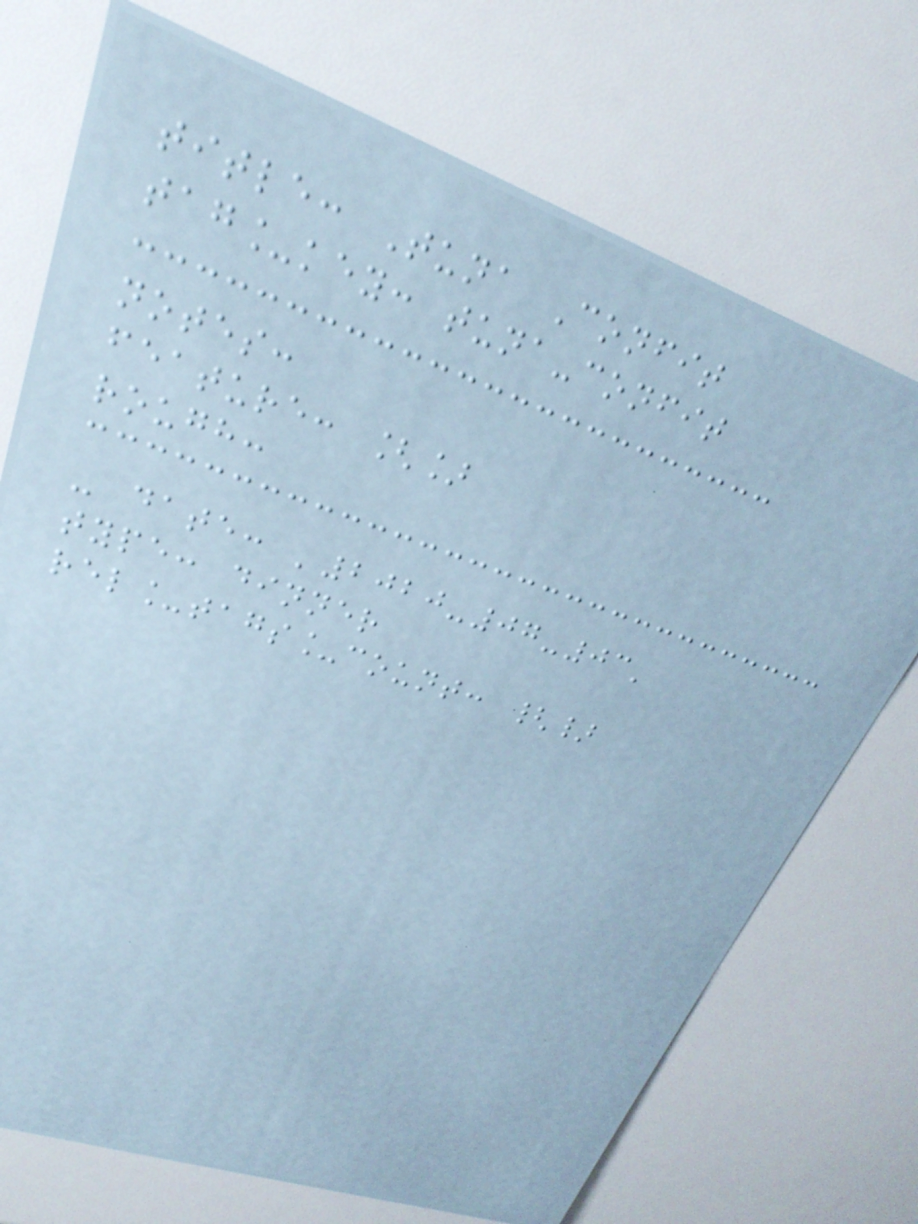title: Tuna Confit
tag_key: tuna-confit
notes:
feature: []
rough:
- date: '2020-07-03'
type: dinner
rel_tags_count: {}
